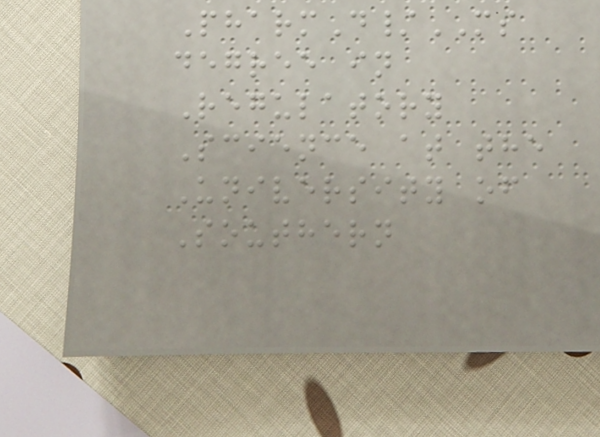PharmD/MS
degree in
Regulatory
Science at the
University of
Southern
